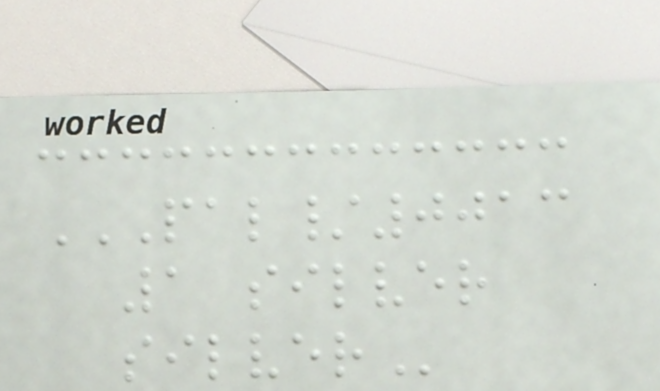PAL/0013
1 SILVER
SILVER
